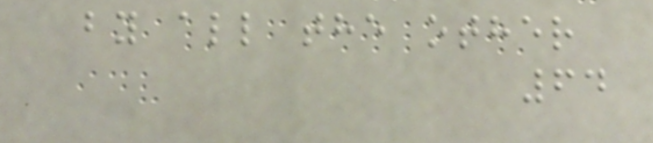by all the other
64
